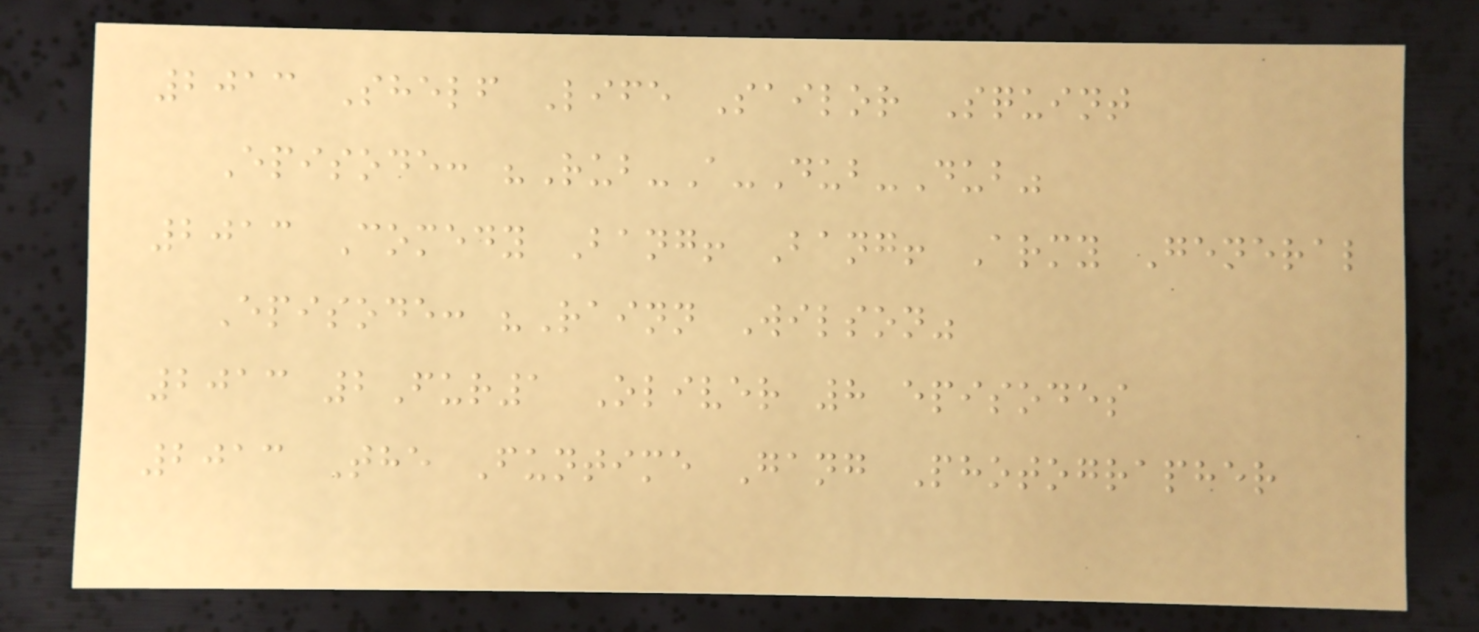2013 Shelf Life Sailor Squint
Episode: "Rub-A-Dub-Dub"
2013 Comedy Bang! Bang! Army General
Episode: "Rainn Wilson"
2013 2Fur1 Oliver 8 episodes
2013 The Funtime Gang Photographer
